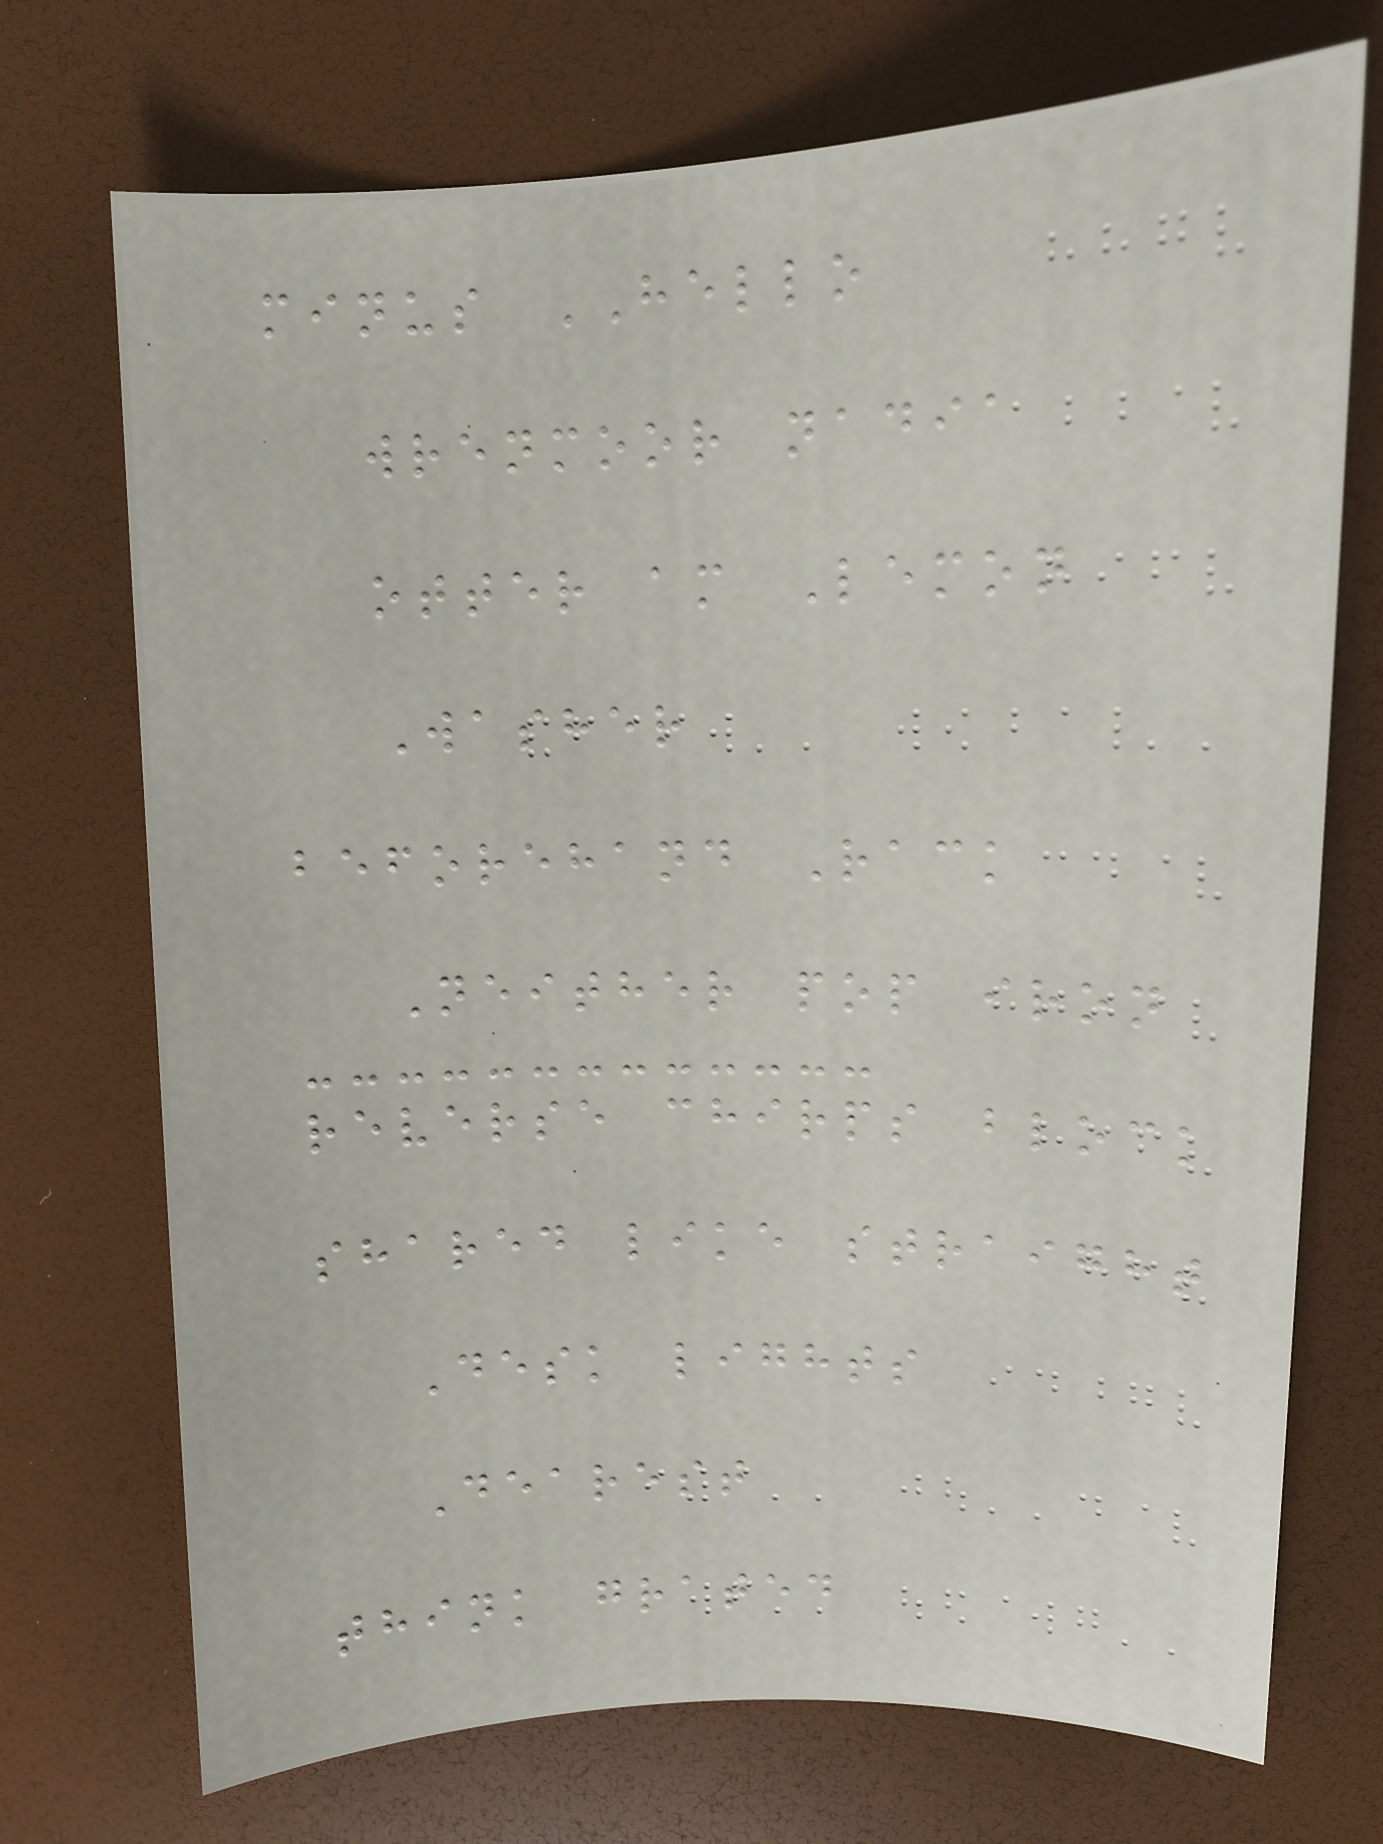minus HELLO
wrenmoor nadia
otter am Lemon
Washer
beforehand Rack
Neither pop iron
reverse chirps block
shared like straight
Desk lights
Dearest
think grated
